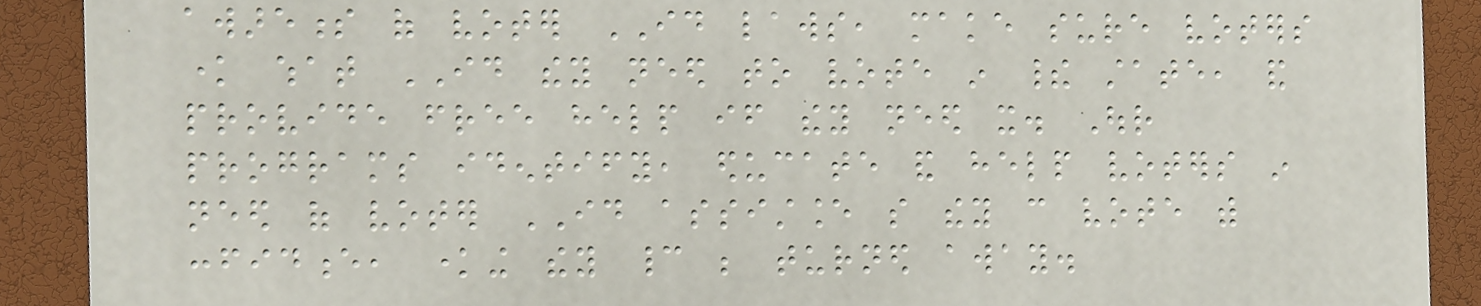awareness of voter ID laws, make sure voters
know what ID they need to vote in their state, and
provide free help if they need it. Our
programs identify, educate and help voters in
need of voter ID assistance so they can vote with
confidence, knowing they cannot be turned away.
